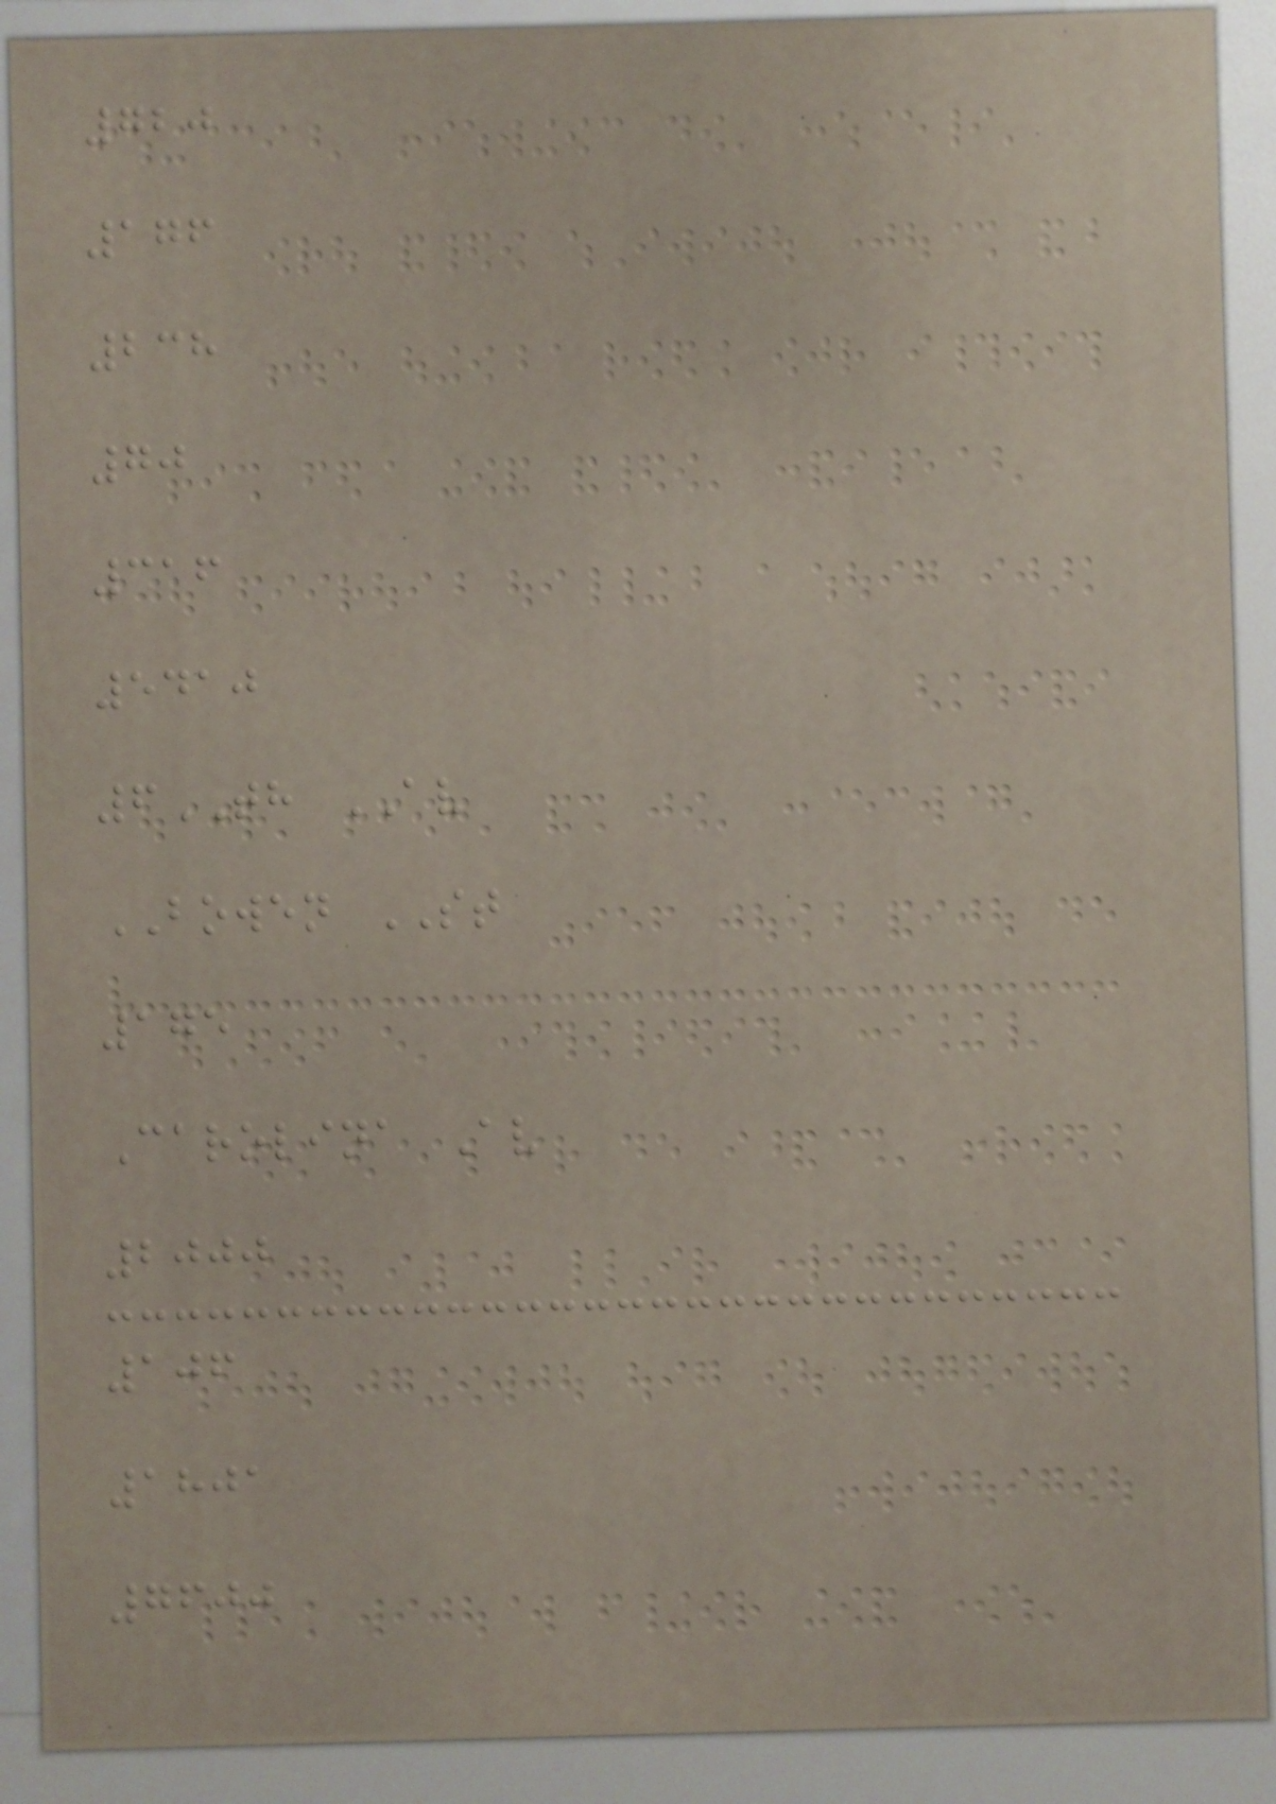720
176
238
70
316
5410
6TH AV
BOWEN ST
175
Carolina Av
2000
106
1801
7600
